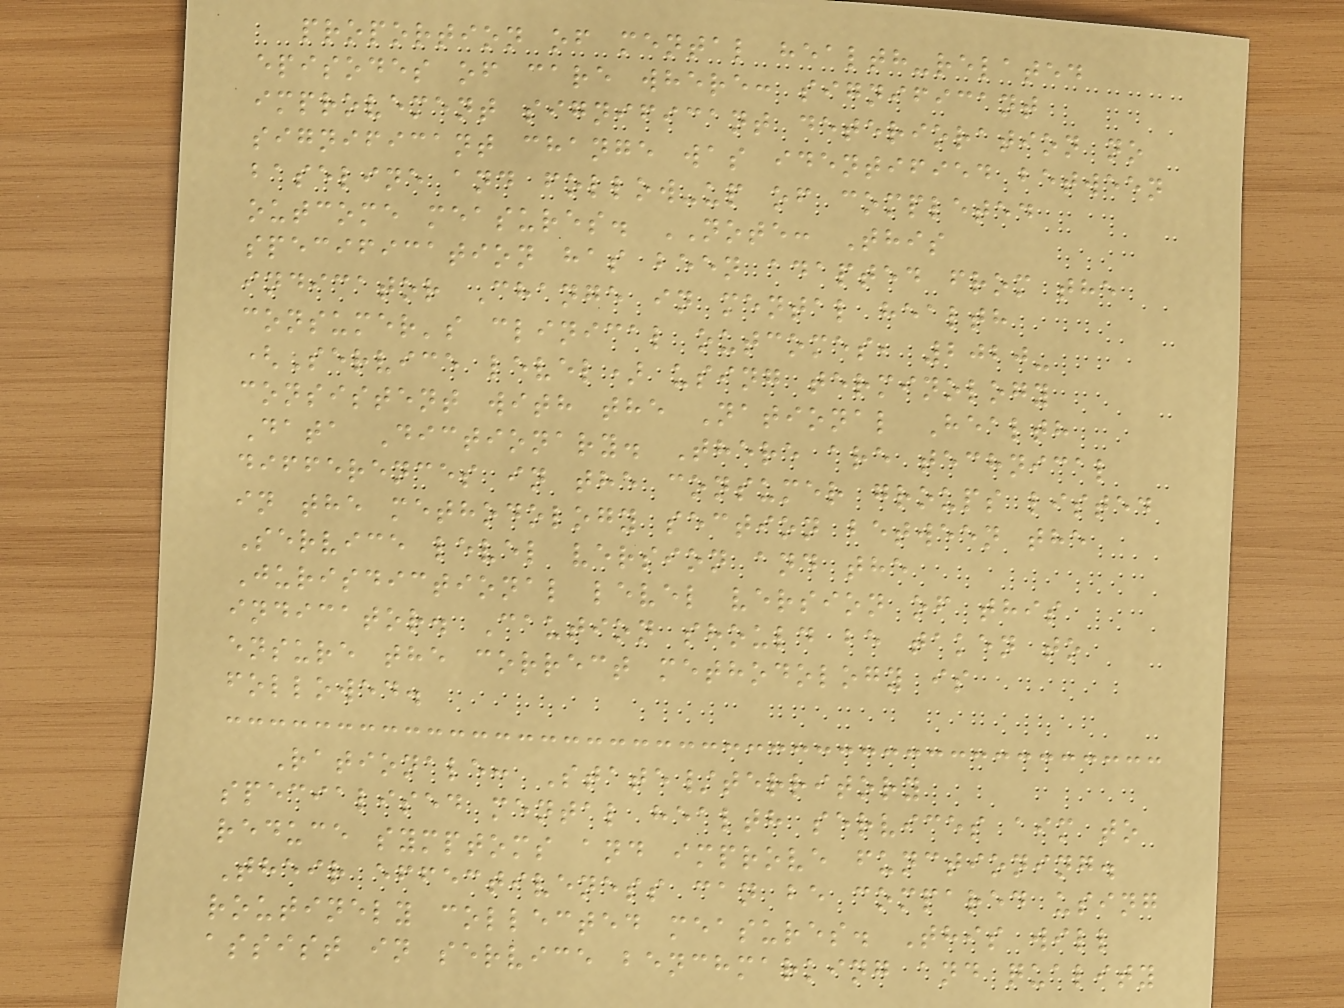proportion of mental health-related
episodes of care where: significant
improvement significant deterioration no
significant change was identified between
baseline and follow-up of completed
outcome measures. NOTE: This
specification has been adapted from the
indicator Change in mental health
consumer's clinical outcomes, 2020-
(Service level) using terminology
consistent with the National Health
Data Dictionary. There are technical
differences in the consumer groups listed
in the methodology section between the
Service level version and the
Jurisdictional level version of this
indicator. Caution should be taken to
ensure the correct methodology is
followed.
Rationale: State/territory
specialised mental health services aim to
reduce symptoms and improve functioning.
Their effectiveness can be compared using
routinely collected measures. This will
assist in service benchmarking and quality
